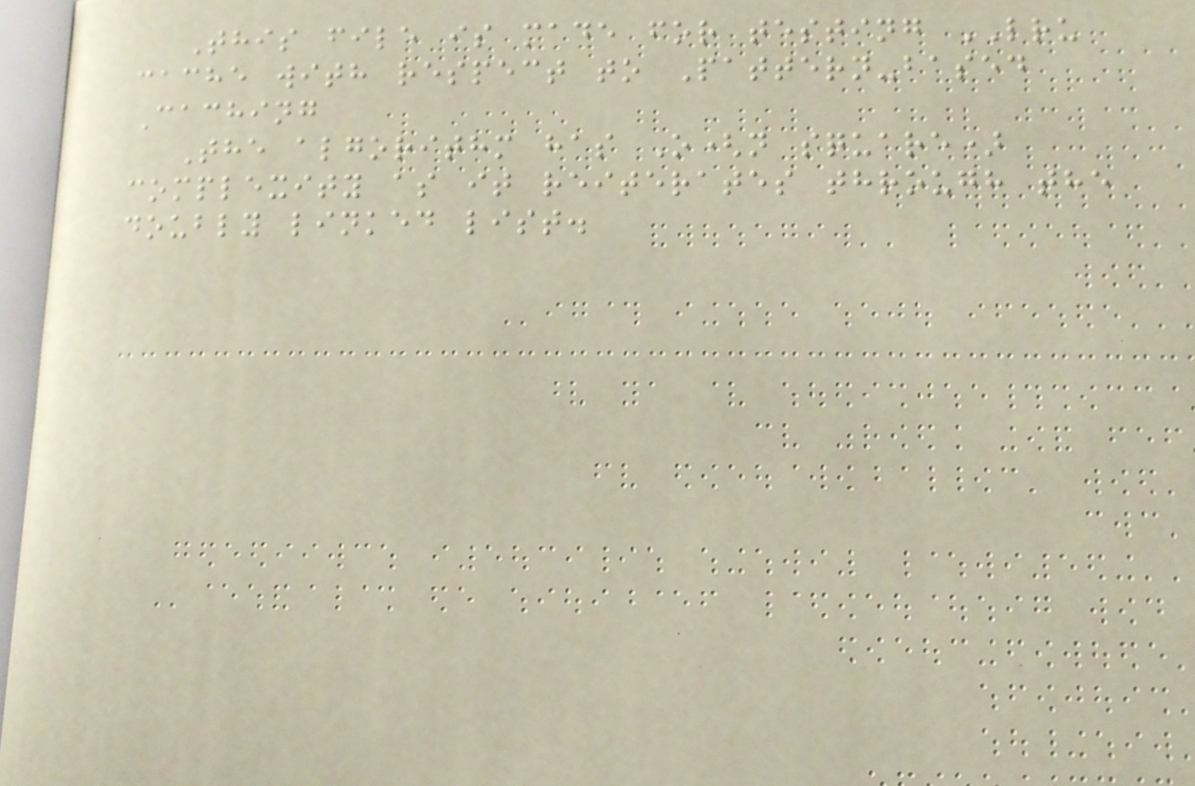This file is made for testing LRU
cache with respect to Pattern-based
Caching
The algorithm has O(n square)
complexity as it reiterates through the
doubly linked list.
